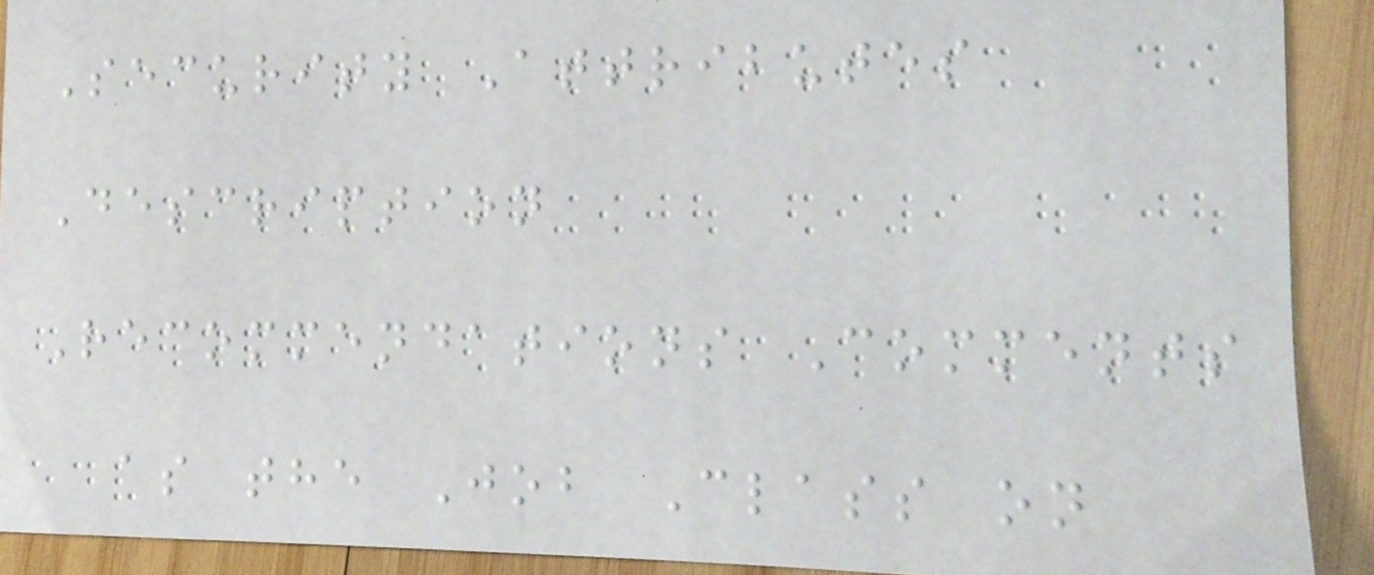Security Attributes
Description
Recommendations Comments
as the Job Class on
